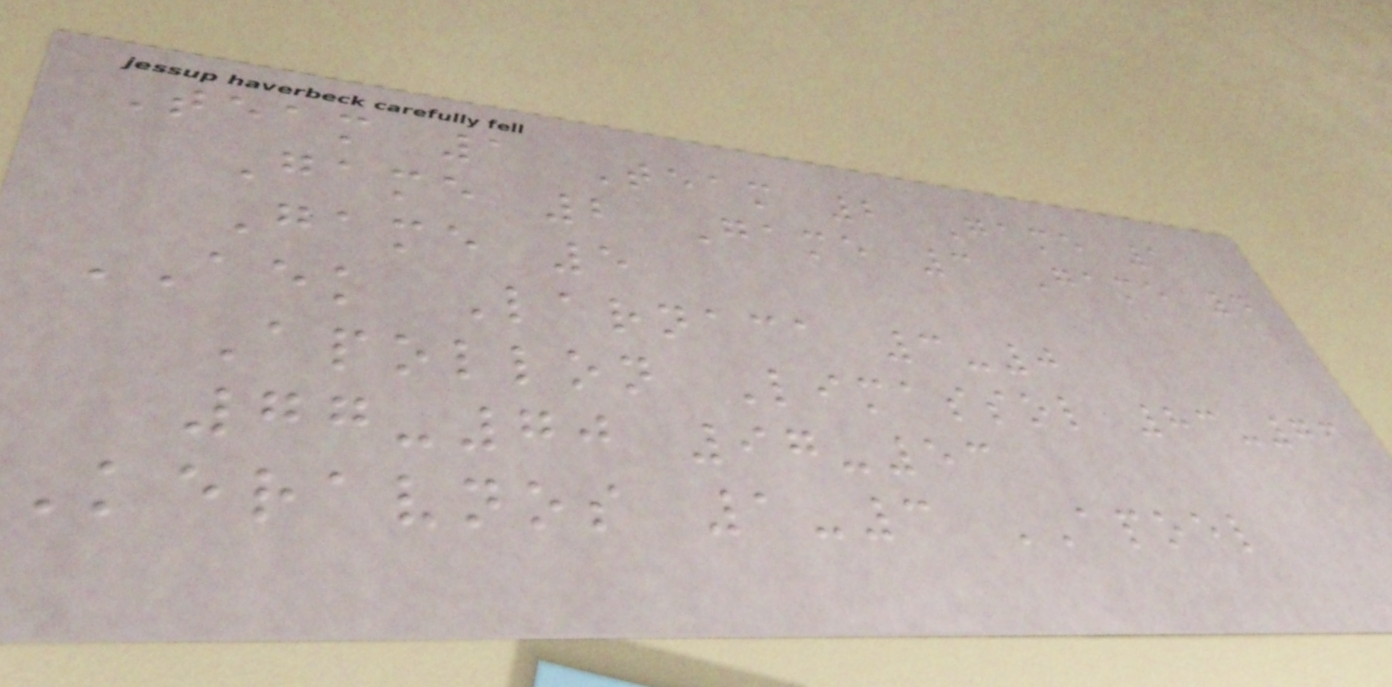Team 1 Team 2 Game 1
Game 2 Game 3 Game 4
Game 5
AEK Larnaca 3-0
Apollon Limassol 83-76
77-70 97-53
Keravnos 1-3 APOEL
